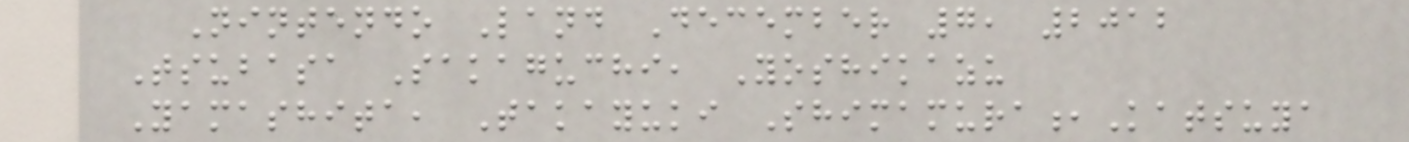Nintendo Land December 7, 2012
Tsubasa Sakaguchi, Yoshikazu
Yamashita, Takayuki Shimamura,Katsuya
